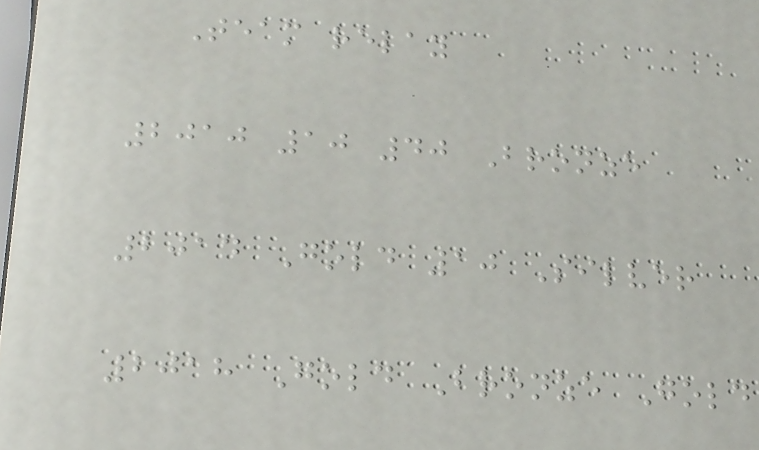Team relay
2010 10 40 Bronze
2014 Gold 10 Silver
2018 Gold Bronze Gold
